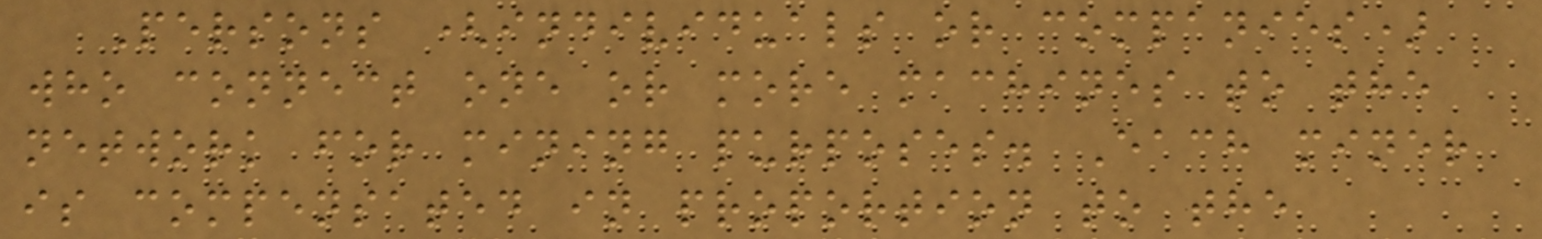Persons (individuals or companies)
who connect one or more machines to the
network for mining purposes. Each miner
is compensated in proportion to the
